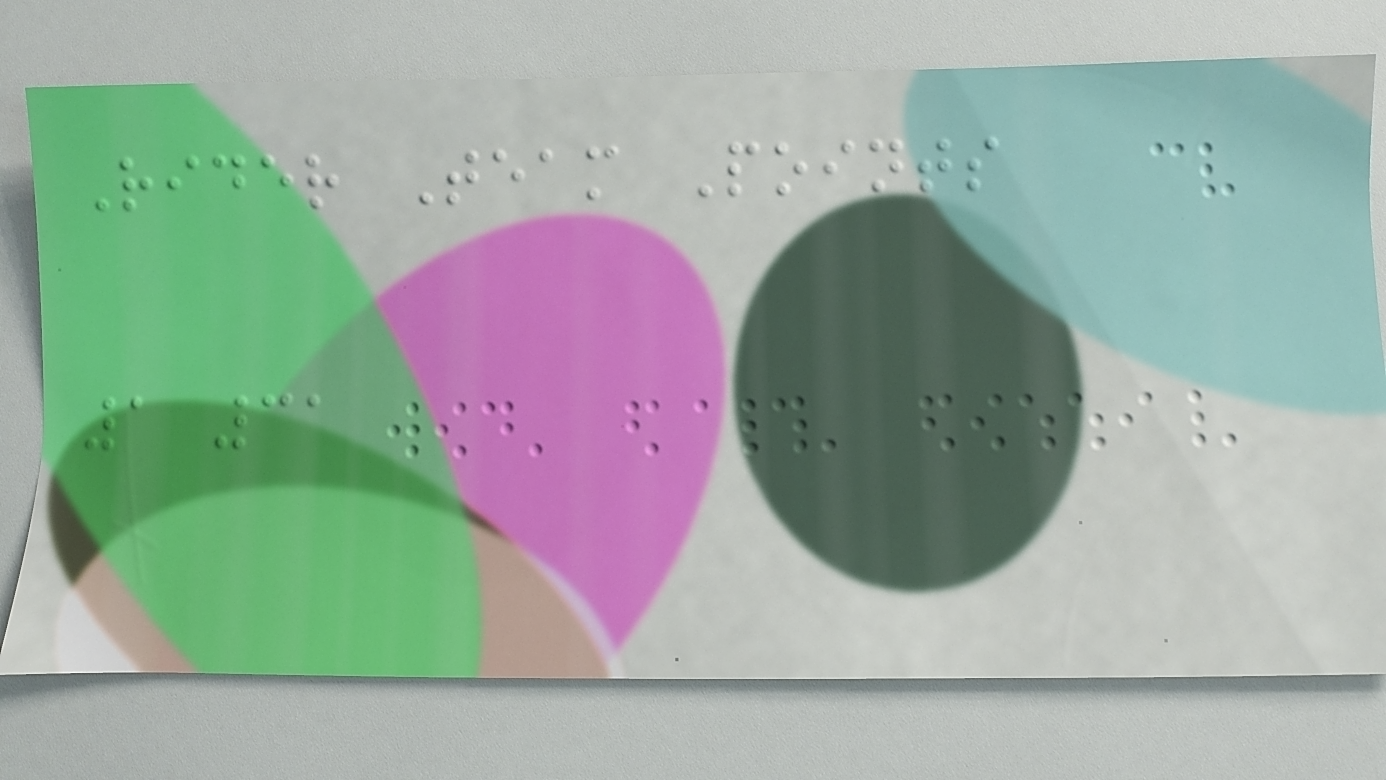Rider Team Points
1 31
